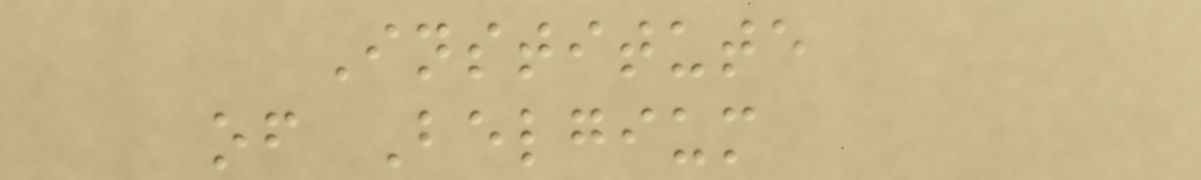Institute
of Belgium
